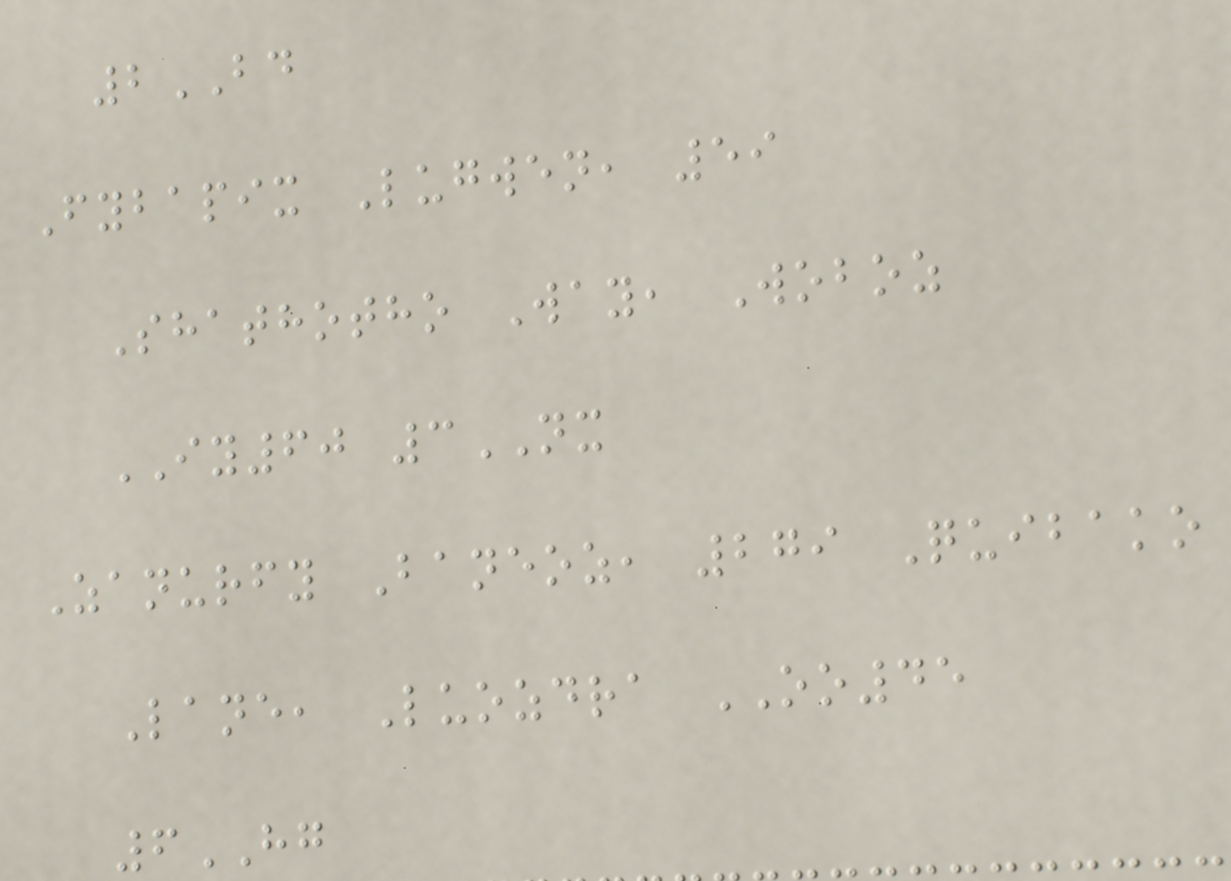2BD
Fybapix Lugwen, 59
Shathotho Way, Woboz
IY60 3NX
Zanurfy Baneoz, 279 Quibako
Lane, Luozdra OO45
6HG
